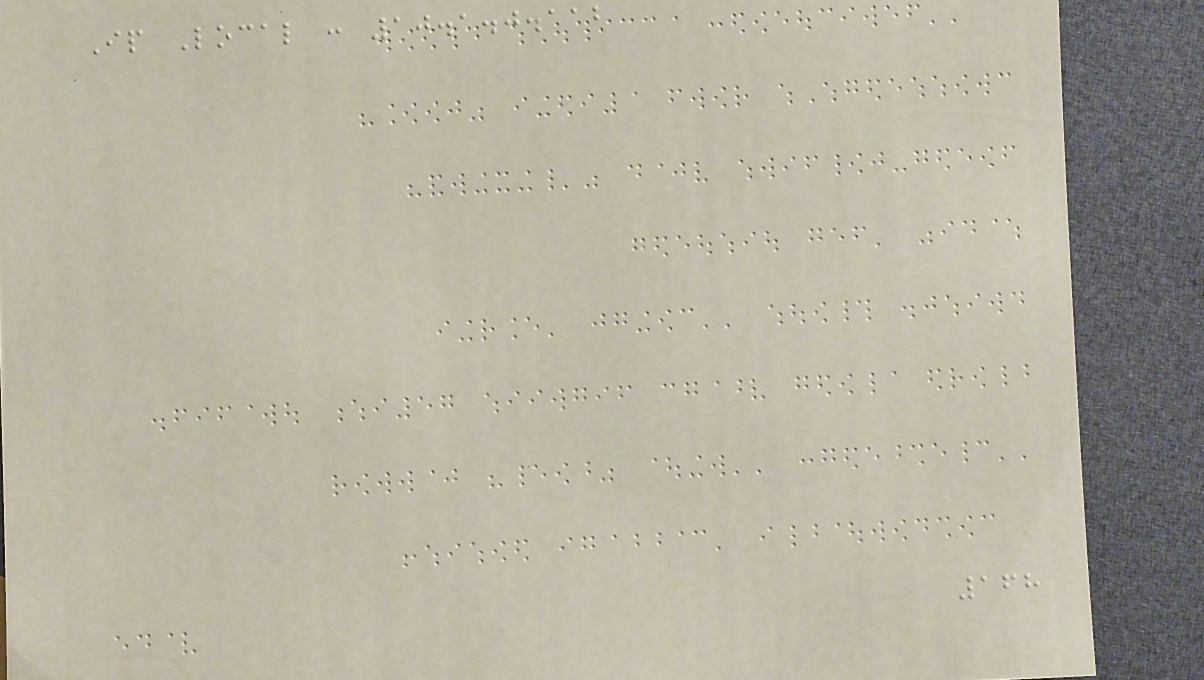Ip Local : 10.1.0.112
168
